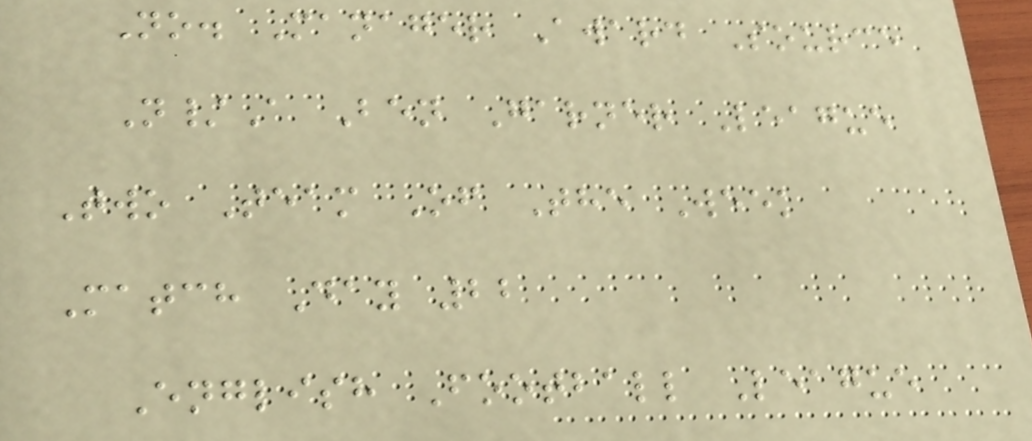No. Manager Award Source
N/A Ben Garner League
Two Team Of The Week
Match Day 22
English Football League
